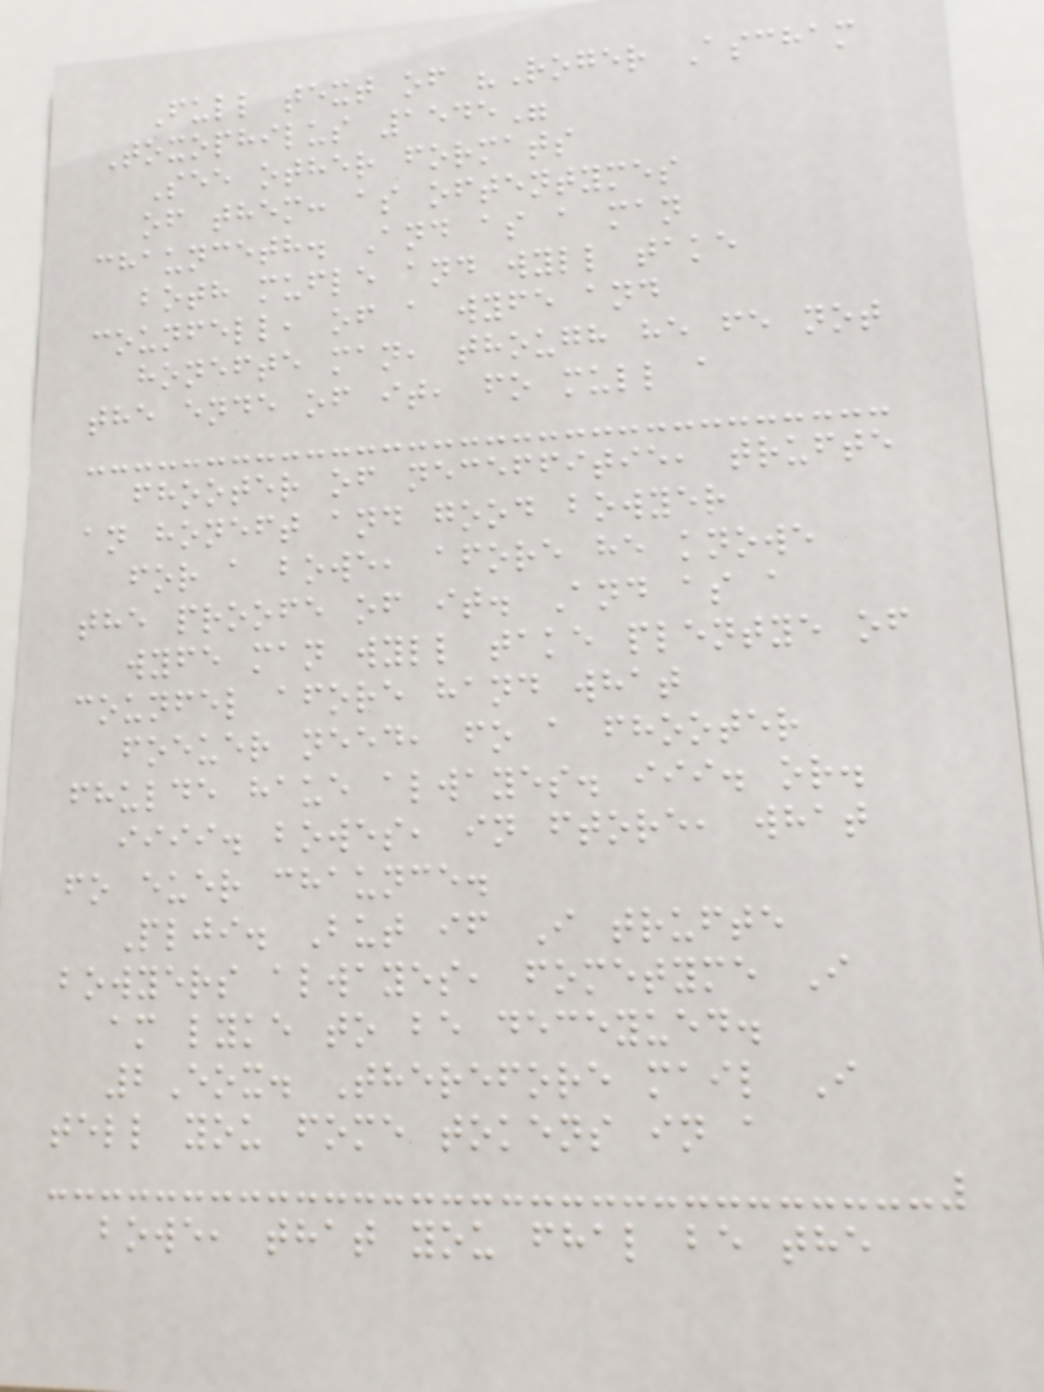Full text of "Roger Ascham
Toxophilus 1545"
See other formats
of them: as oftentymes
chaunceth. And as a man
both mufle and wyll take
counfell, of a wyfe and
honefte man, though he fe not
the ende of it, fo mull a
fhooter of neceffitie, trufte
an honeft and good bowyer
for a bowe, afore he knowe
the proofe of it. And as a
wyfe man wyll take plentye of
counfel afore hand what
foeuer need, fo a fhooter
fhulde haue alwayes. iii. or.
iiii. bowes, in ftore, what
fo euer chaunce.
Plji. But if I trufte
bowyers alwayes, fometyme I
am lyke to be deceyued.
2Eox. Therefore mail I
tell you fome tokens in a
bowe, that you fhal be the
